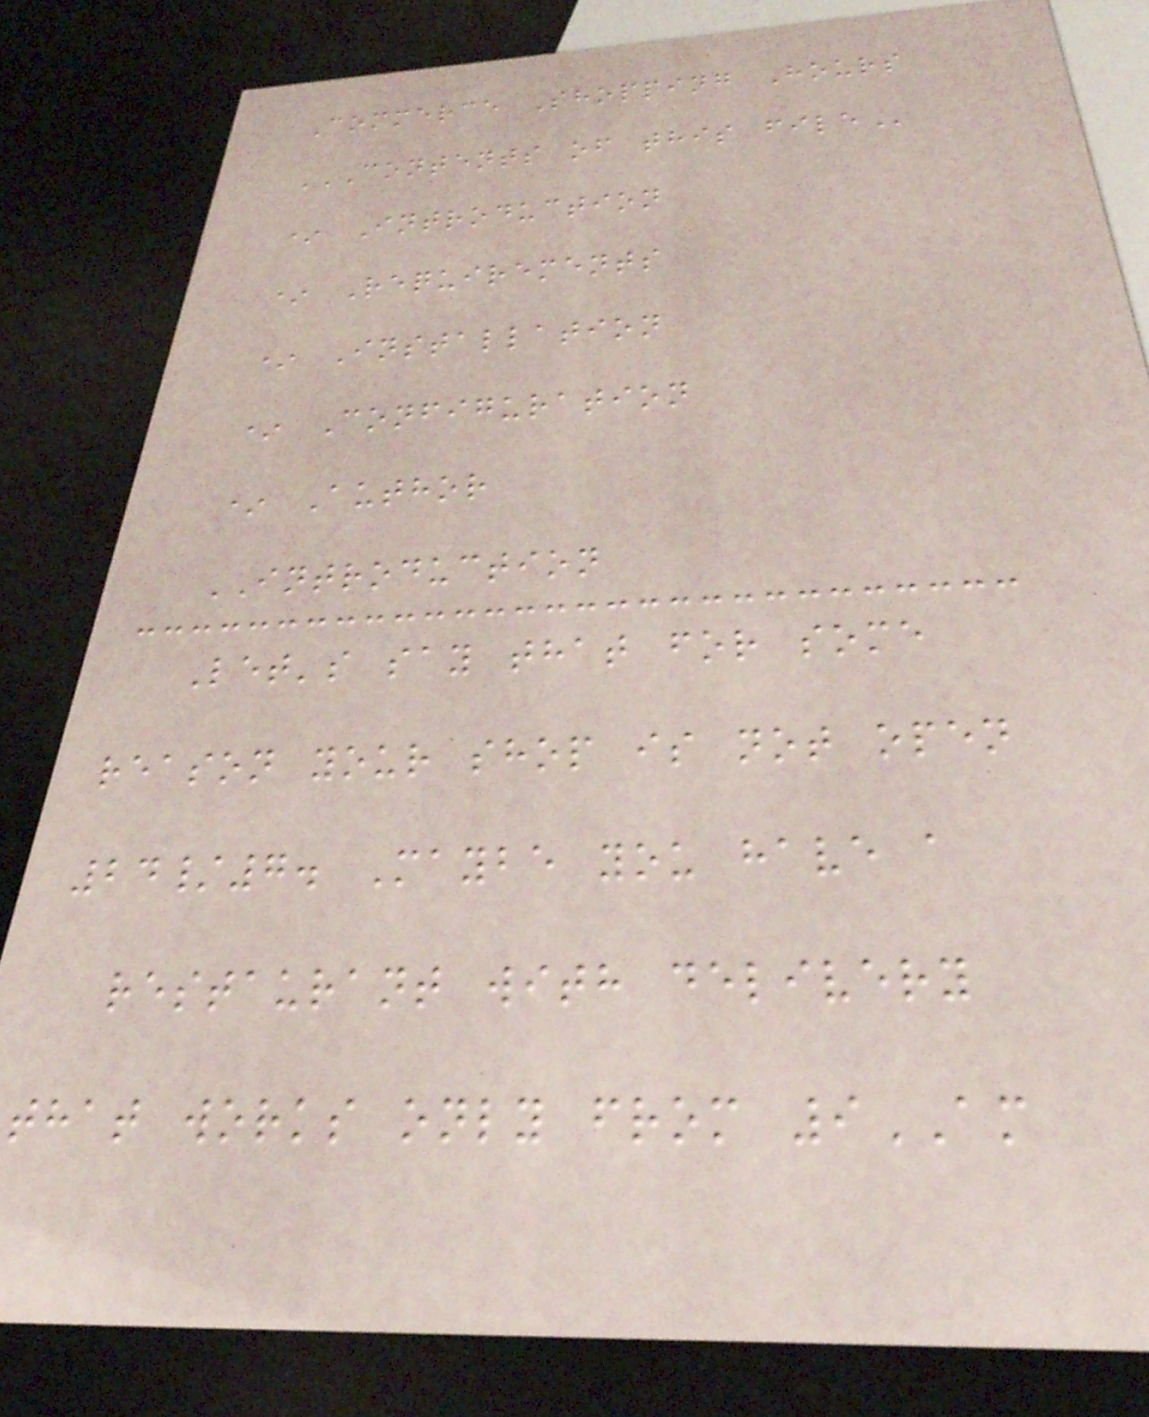Commerce Shopping Hours
CONTENTS OF THIS FILE
* Introduction
* Requirements
* Installation
* Configuration
* Author
INTRODUCTION
Let's say that for some
reason your shop is not open
24/7. Maybe you have a
restaurant with delivery
that works only from 9AM
